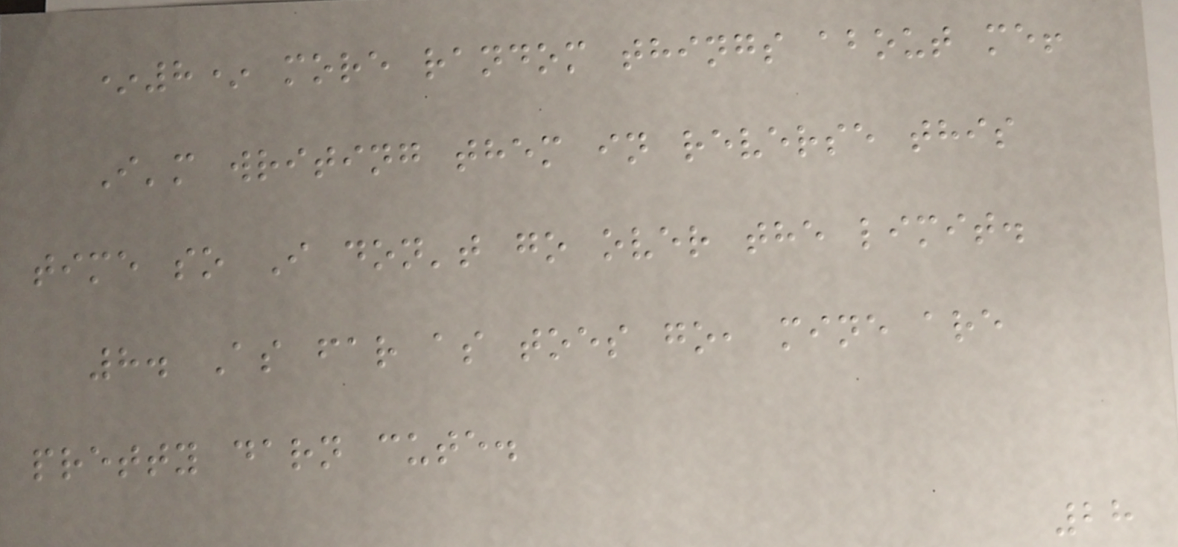*8* more random things about me!
I'm writing them in reverse this
time so I don't go over the limit.
8. As far as toes go, mine are
pretty darn cute.
28
